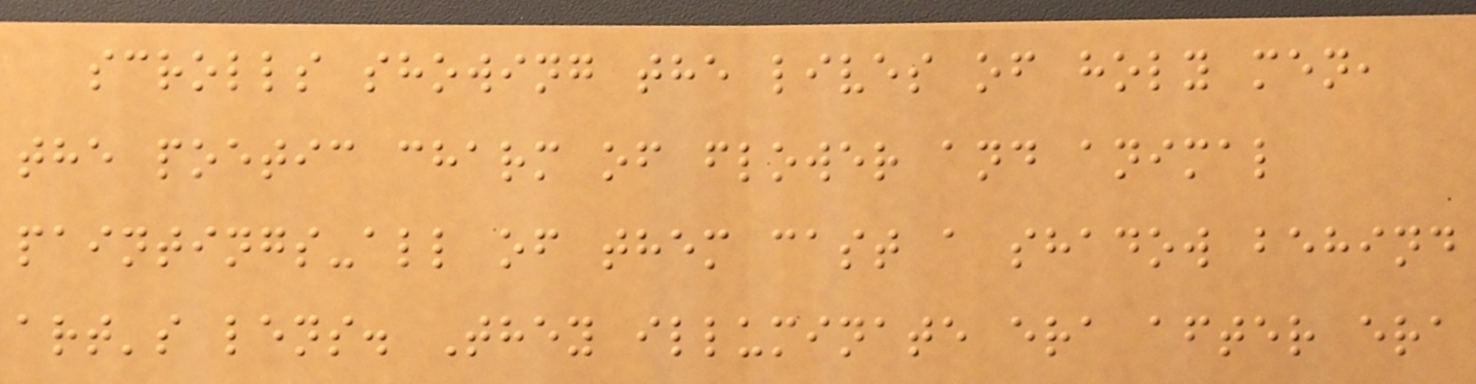scrolls showing the lives of holy men,
the poetic charm of flower and animal
paintings-all of them cast a shadow behind
art's lens. They illuminate era after era
